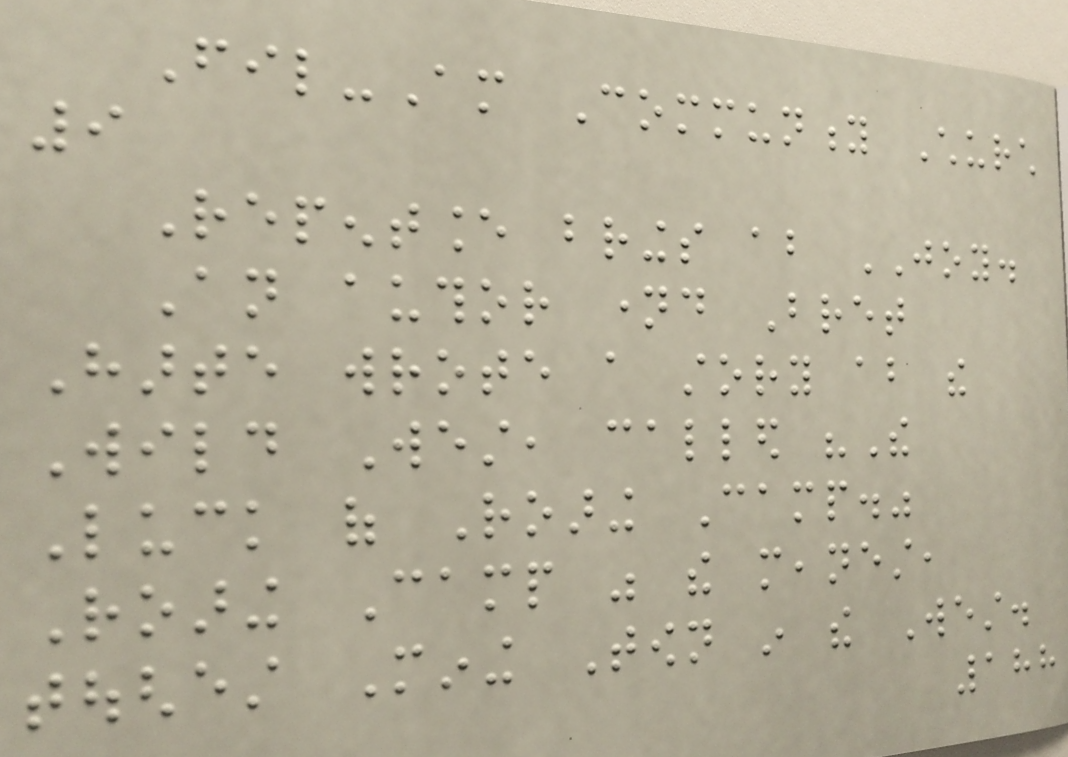Fil-Am Community Church
9
Repentance brings about JOY.
An author named Bret
Harte wrote a story about the
Wild West, called "The
Luck of Roaring Camp."
Roaring Camp was the meanest,
toughest Mining Town in the West.
188
